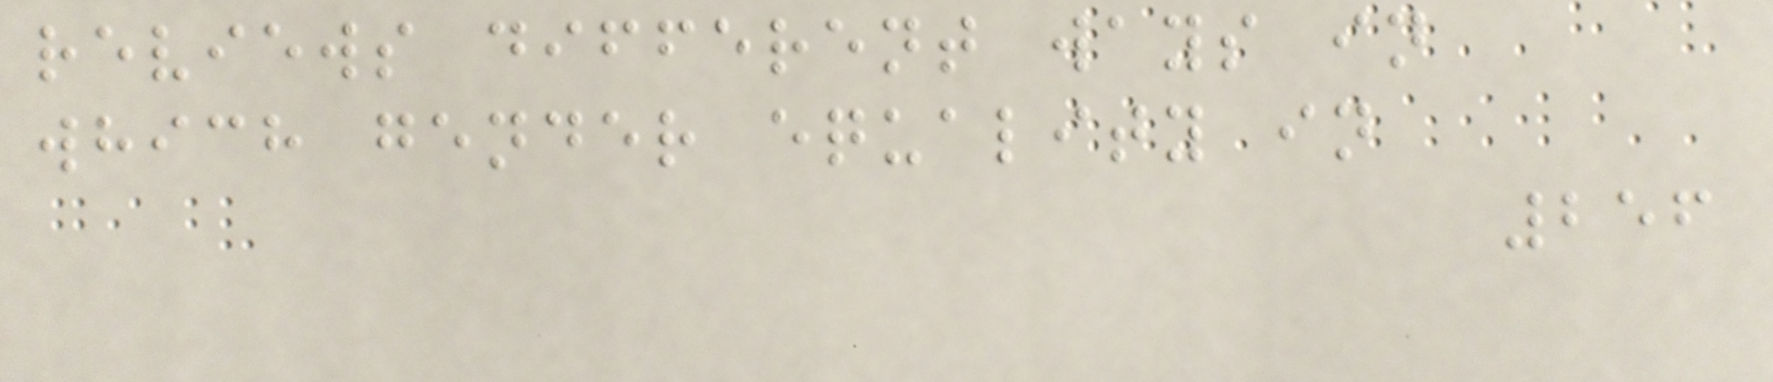reviews different ways in
which gender equality in
256
